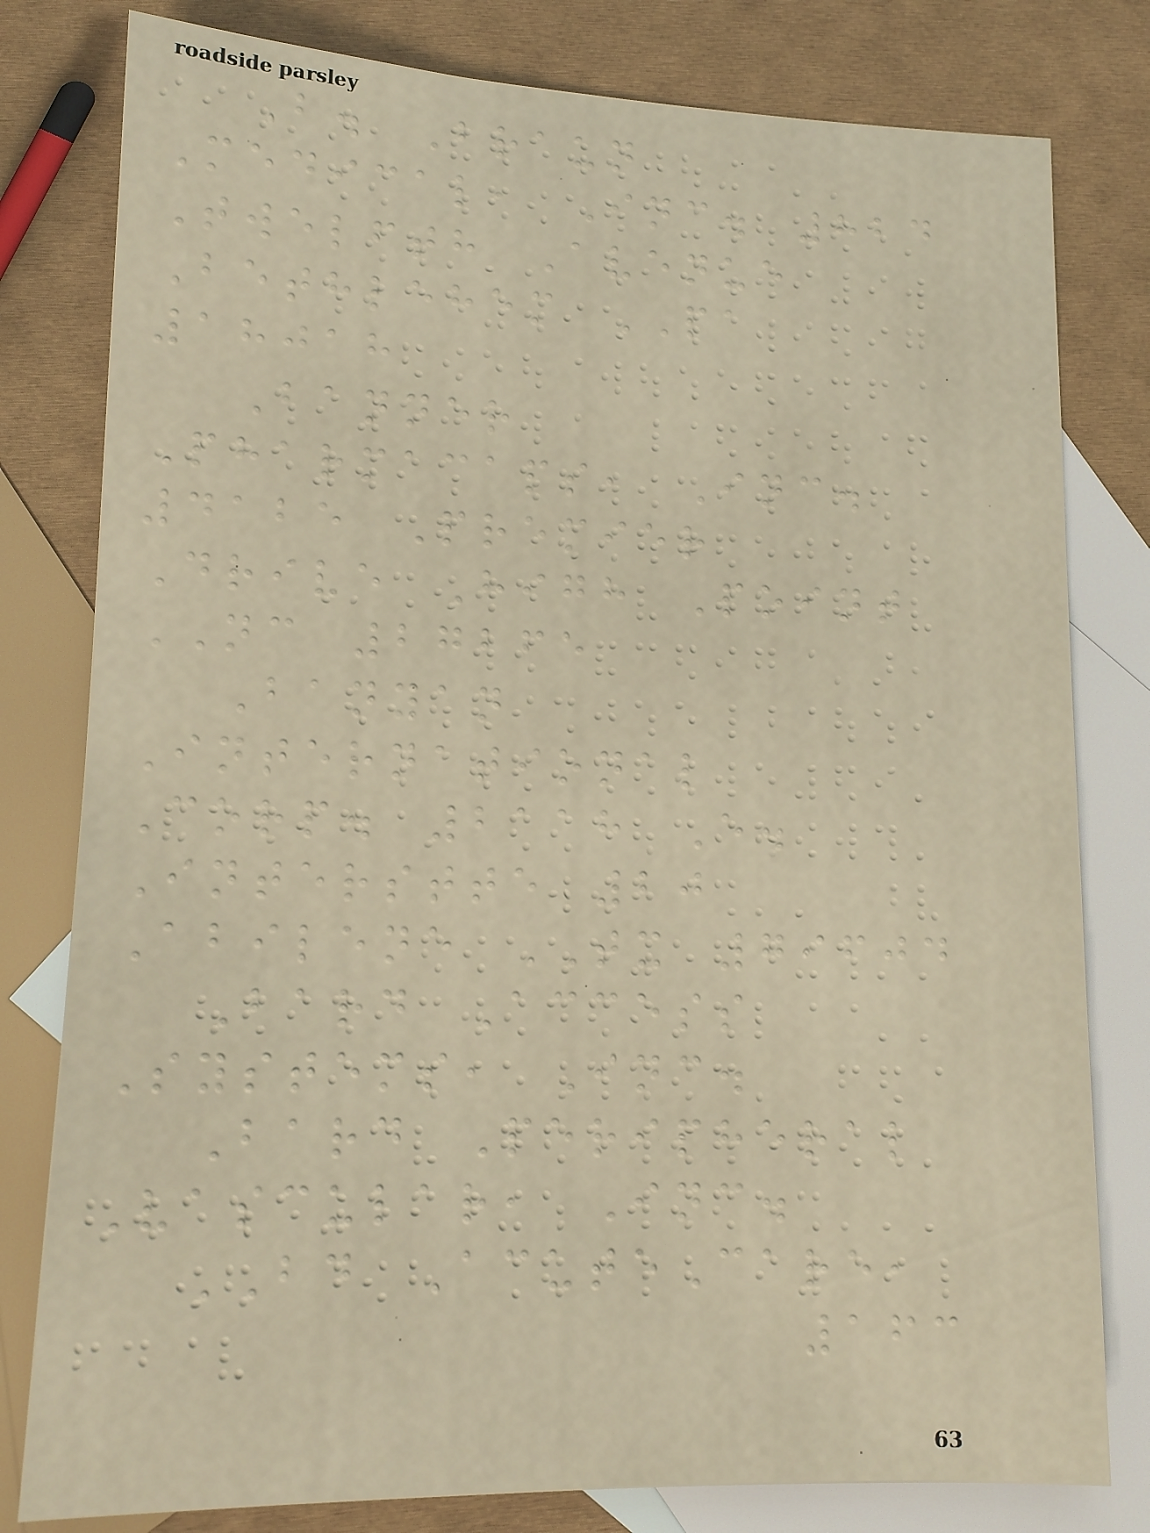B. Braun
Medical, Inc. 824
Twelfth Avenue
Bethlehem PA
18018
Banner
Pharmacaps, Inc.
4125 Premier
Drive High Point
NC 27265
Banyan
International
Corp. 2118 E.
Interstte 20
Abilene TX 79604
Bard Access
Systems, Inc.
Bard Peripheral
Vascular, Inc.
BD AcuteCare,
163
